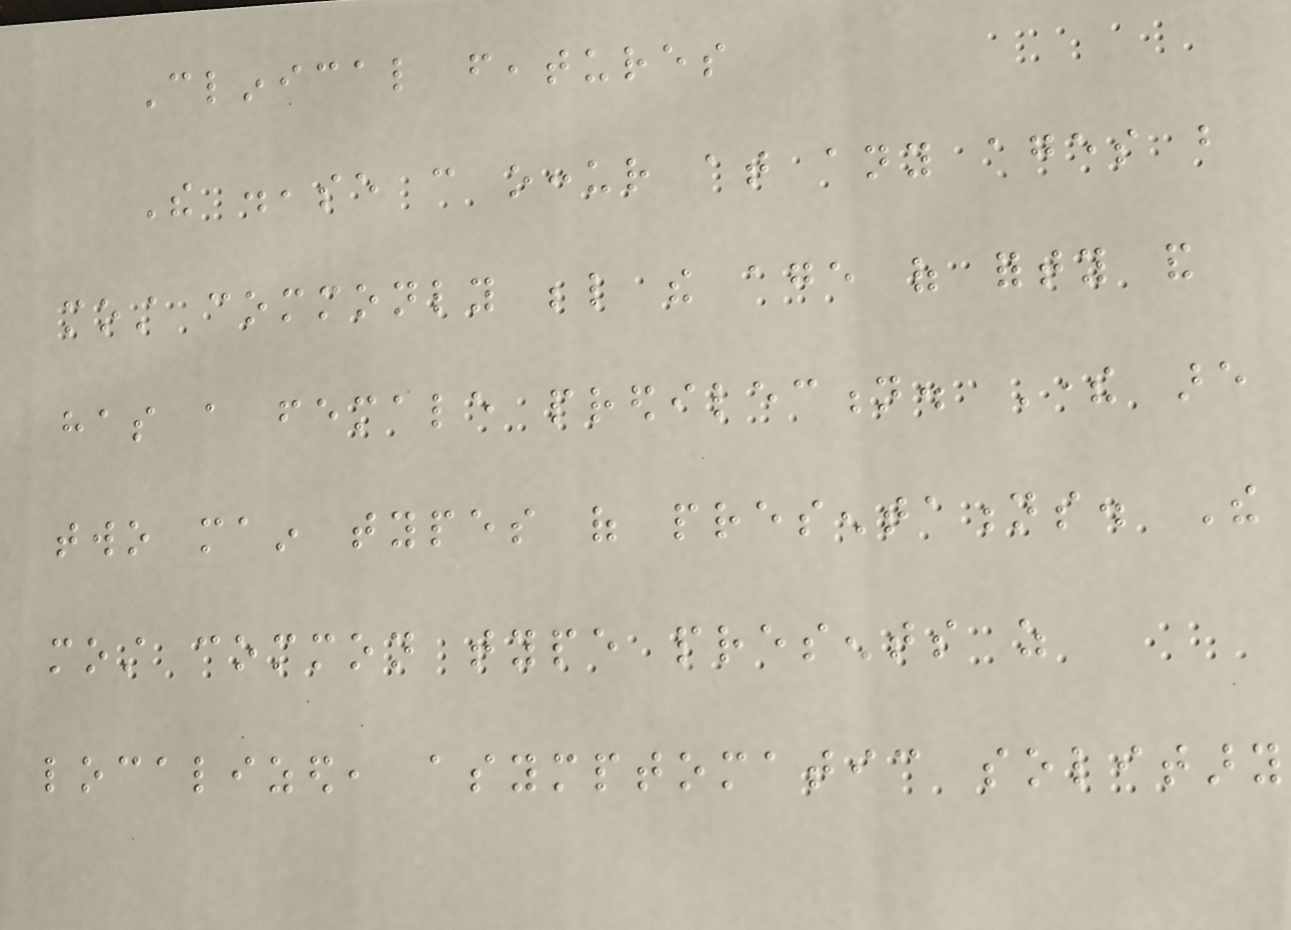Clinical features
The disease can occur at any ages but
most commonly below the age of forty and
has a female predilection. There are
two main types of presentations. The
most common type presents as
localized, asymptomatic solitary
